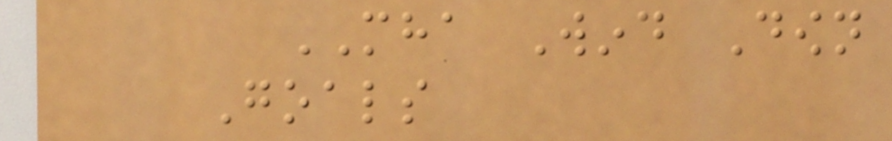MHA Wind Down
Goals
